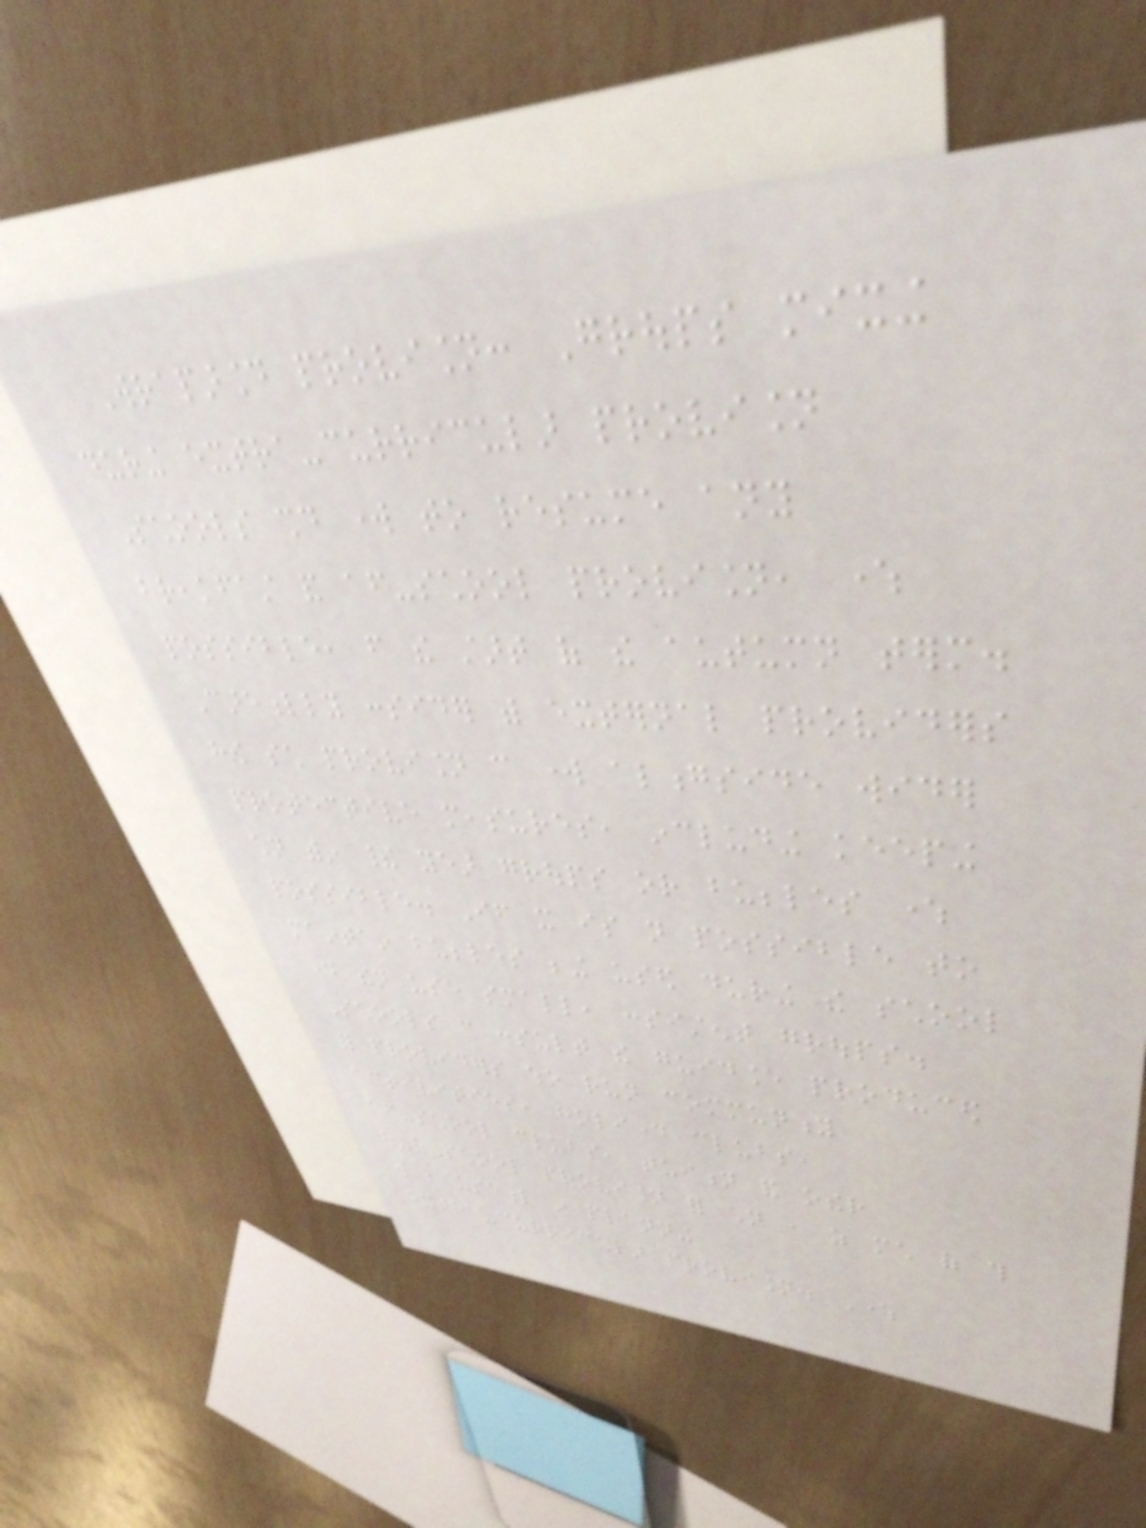Wraparound provision: Groups mixing
during extra-curricular provision
Schools should work to resume any
breakfast and after-school provision, where
possible, from the start of the autumn term.
Carefully consider with external providers
how such provision can work alongside wider
protective measures, including keeping
children within their year groups or bubbles where
possible. If it is not possible to
maintain bubbles being used during the school
day then use small, consistent groups.
Schools can consult the guidance produced
for providers who run community
activities, holiday clubs,
after-school clubs, tuition and other
out-of-school provision for children , as much of this
will be useful in planning
extra-curricular provision. Where
